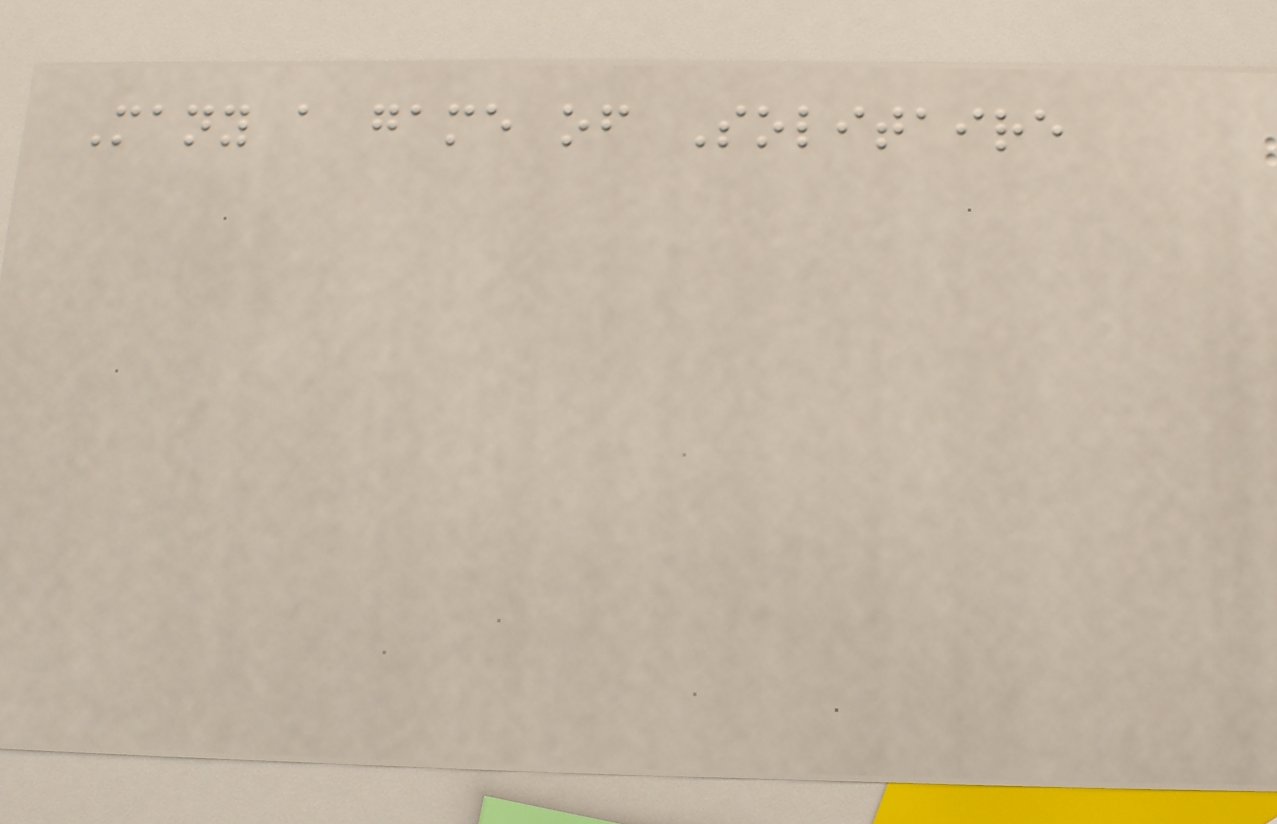Many a game of Solitaire
